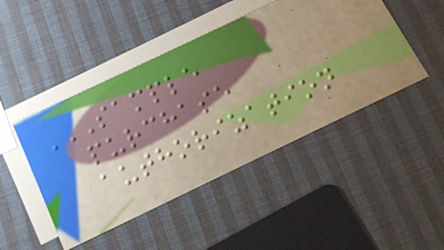SAMPLE
PURCHASE
AUTHORIZATION
